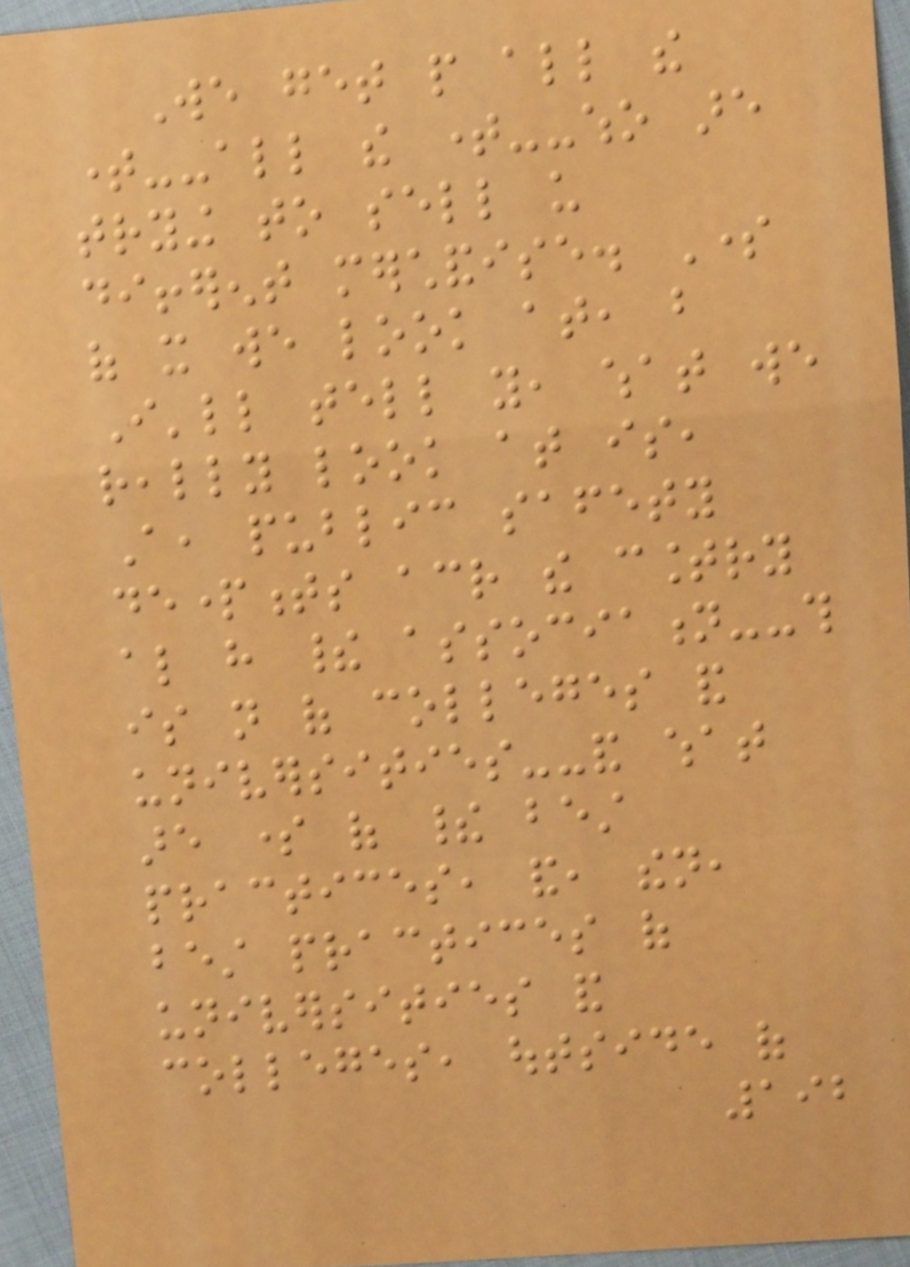We get people all the
time--all the time--who are
trying to sell us
different merchandise. Some
of it we look at, but
I'll tell you, what we
really look at is,
A, public safety
departments across the country
also have their association--this
is not of colleges and
universities--and what
are some of their best
practices, and, then,
best practices of
universities and
colleges, outside of
192
